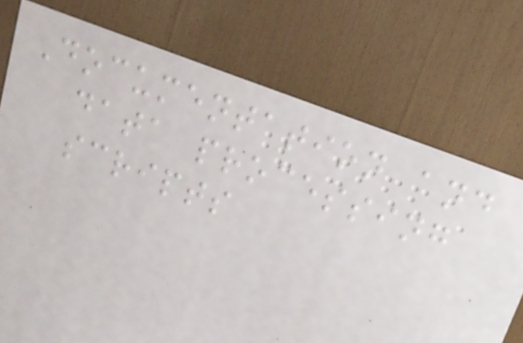Documentation and
data processing
scripts
